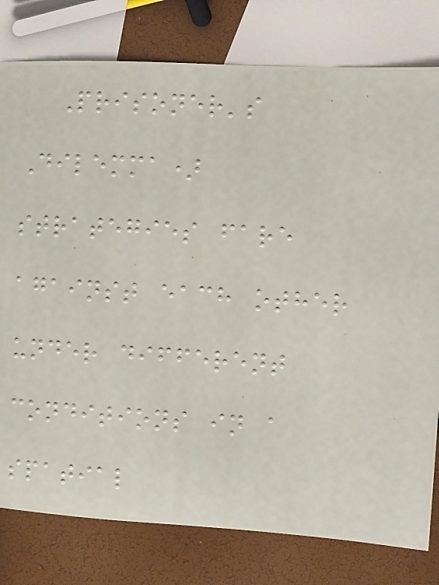Prisoner's
Dilemma)
strategies fare
against each other
under different
conditions in a
spatial
